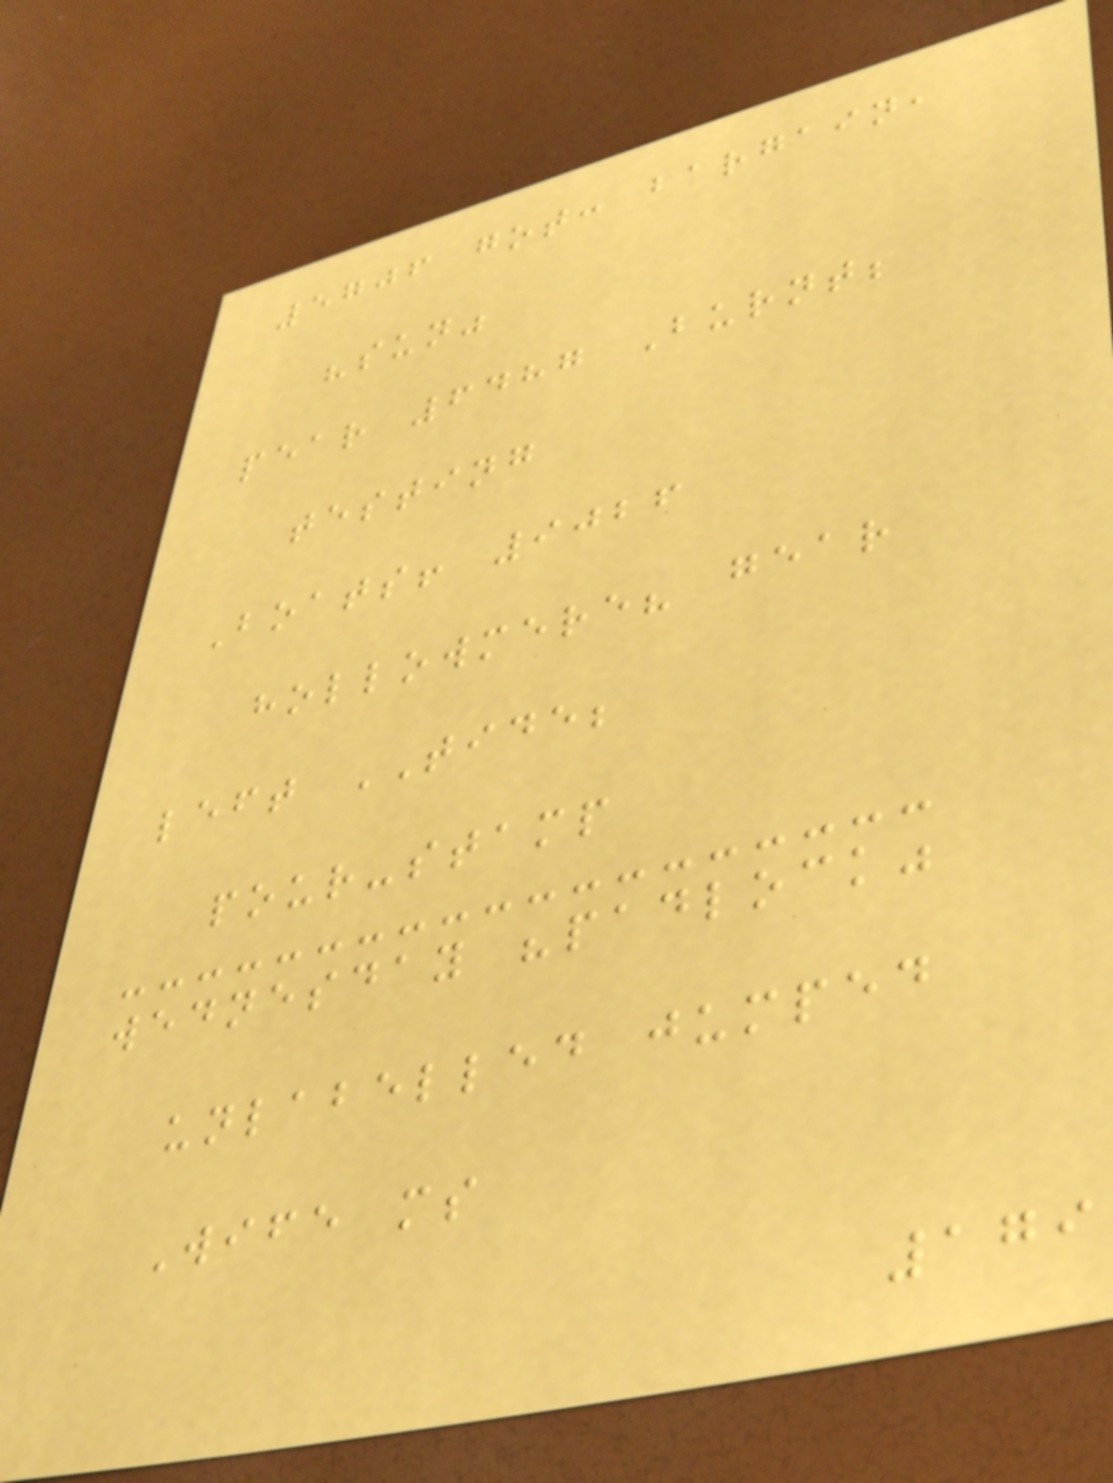5706 got: bargain,
"sun"
pear 6487 Burnt;
testing
Boats! 9026
hollowmere? gear
left TIDE;
pour-stamp
wednesday "padlock"
unlabelled jumped
Wife ms
179
